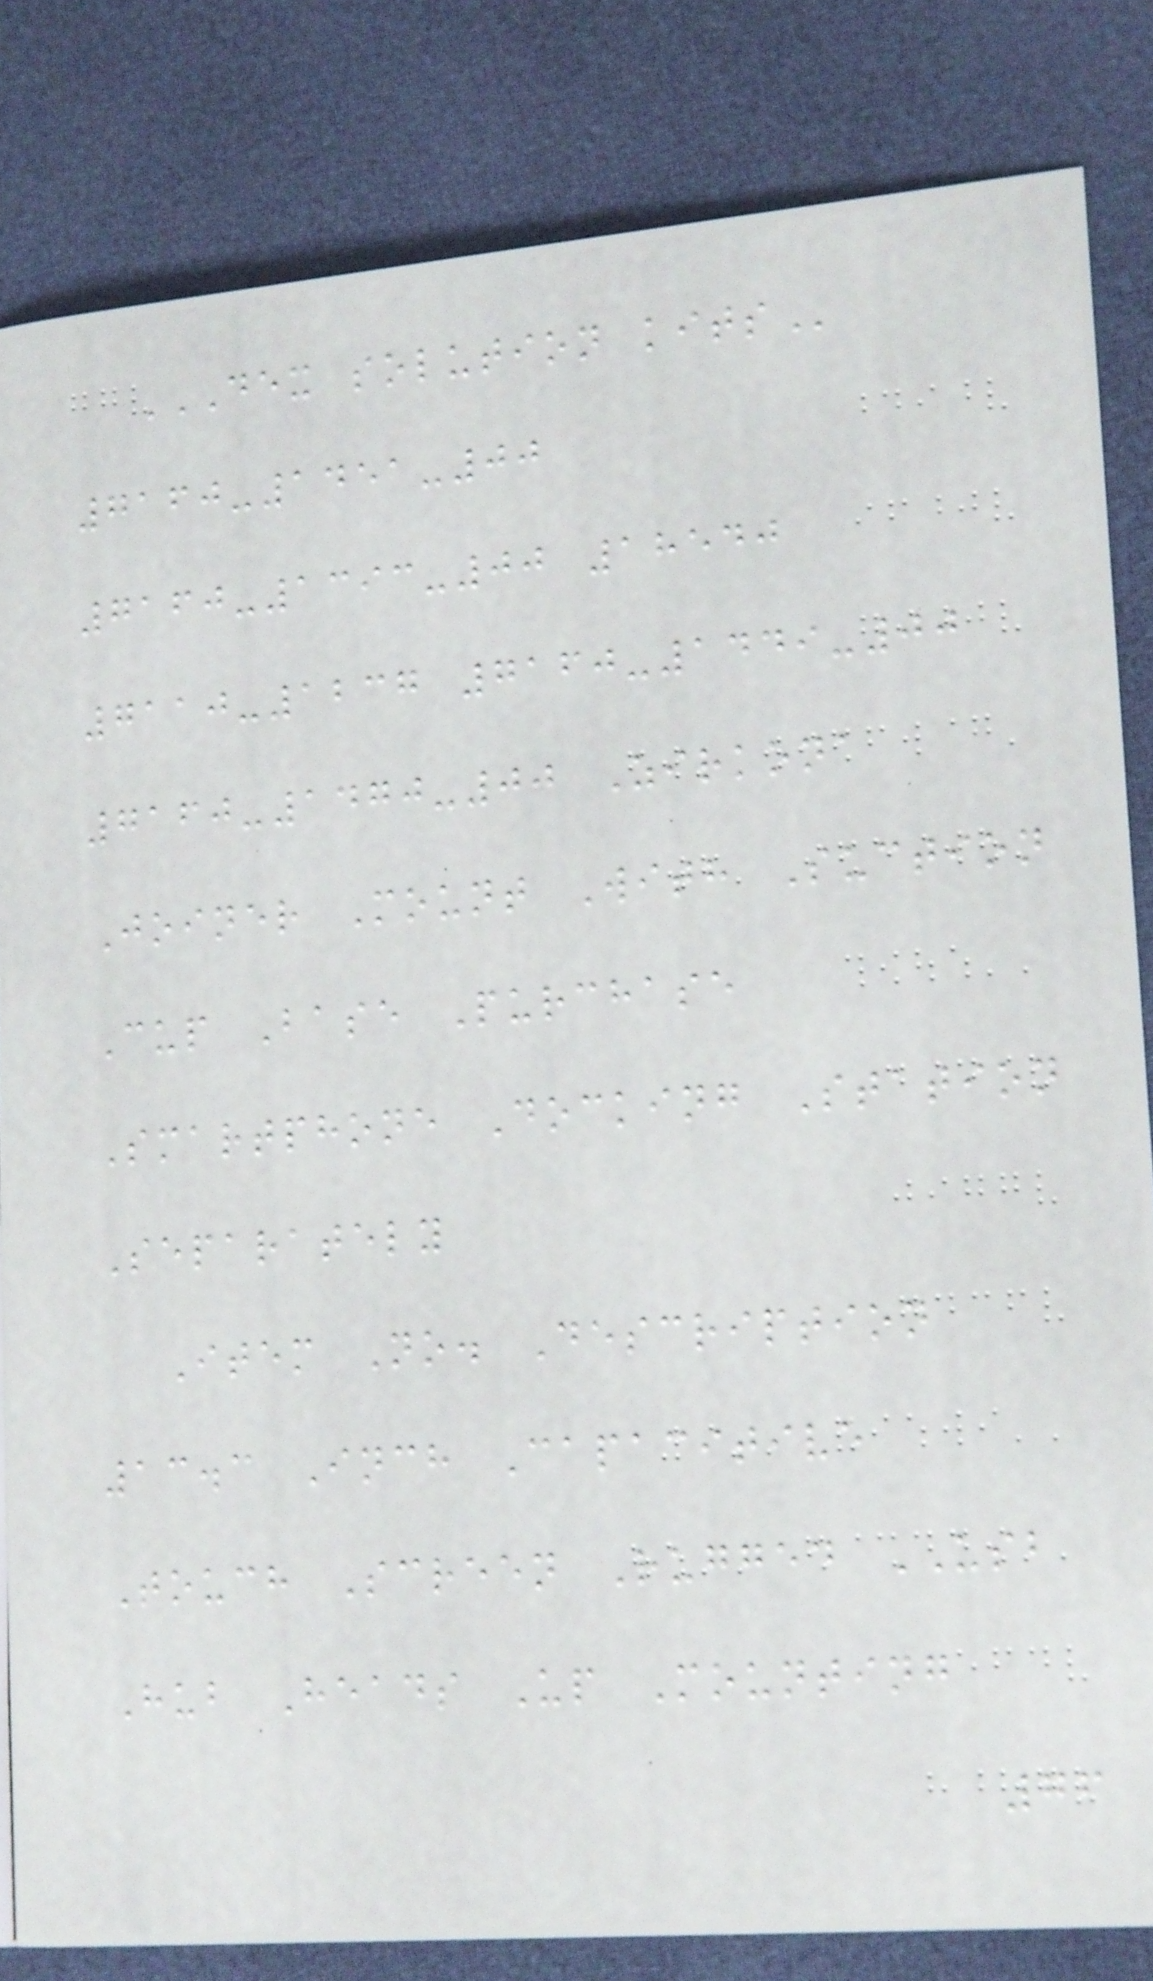DEX SOLUTION KITS
7160-1451-00
7160-1393-00 18540
7110-1237 7160-1449-00
7160-1470-00 Zirkona
Joiner Mount With Suction
Cup Base Purchase
Smartphone Docking Station
Separately
Item No. Description
13.3 Inch Capacitive
Touch Screen Rugged USB
Hub Heads Up Mounting
76
